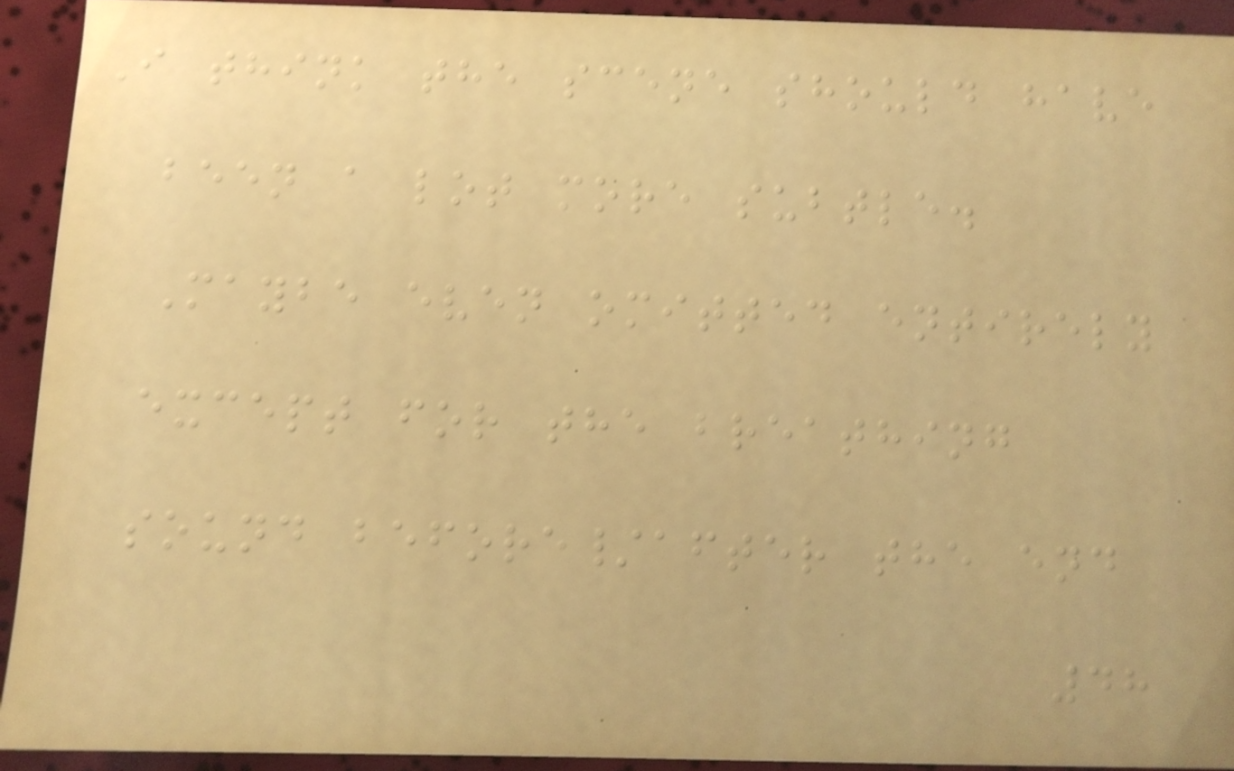I think the scene should have
been a lot more subtle.
Maybe even omitted entirely
except for the breathing
sound before/after the end
48
